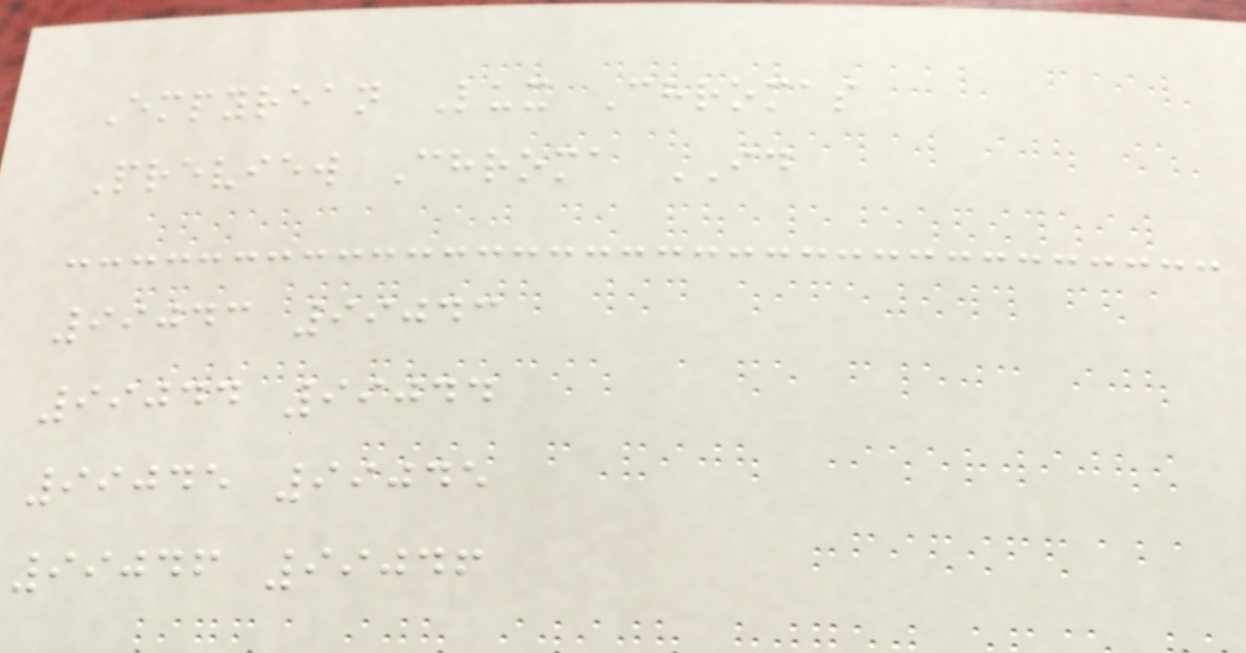Empyrean Lux Chromas
Preview Chroma ID
99043 99043
99044 99044
99045 99045
99046 99046
